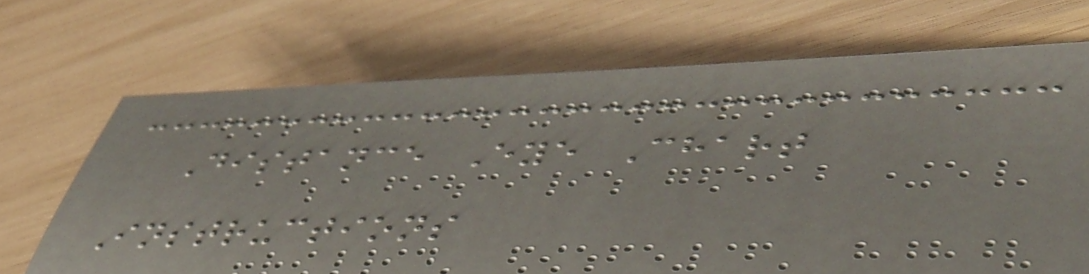Distance Eye Chart
Instructions
